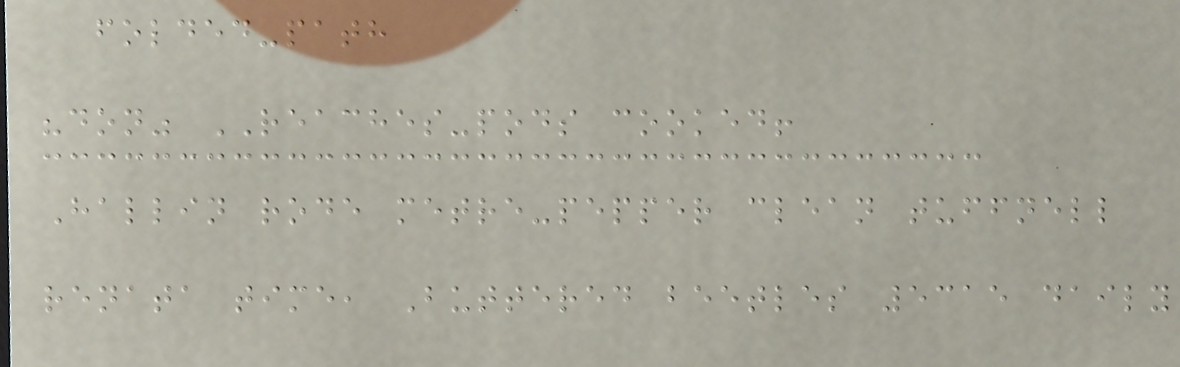folded-path
"don" REACHES-pods cooked!
Hallin rode metre-pepper clean tuffnell
renata time, Buttered beetles 5315 daily
